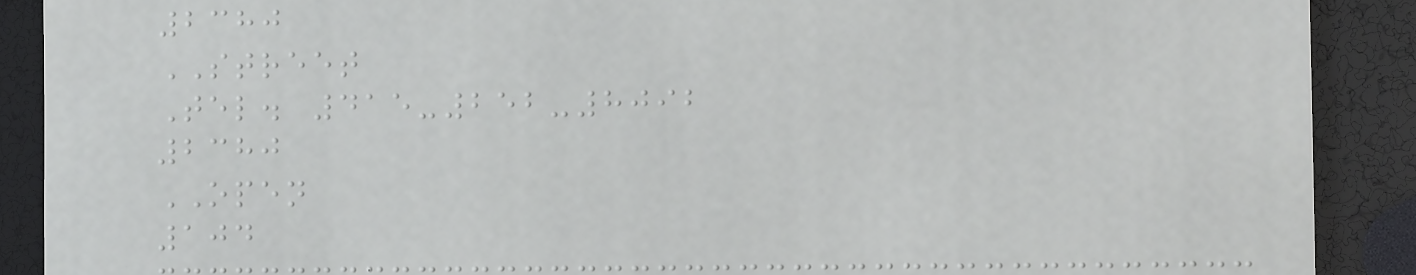2380
STREET
Tel. 415-252-8092
2380
OPEN
104
